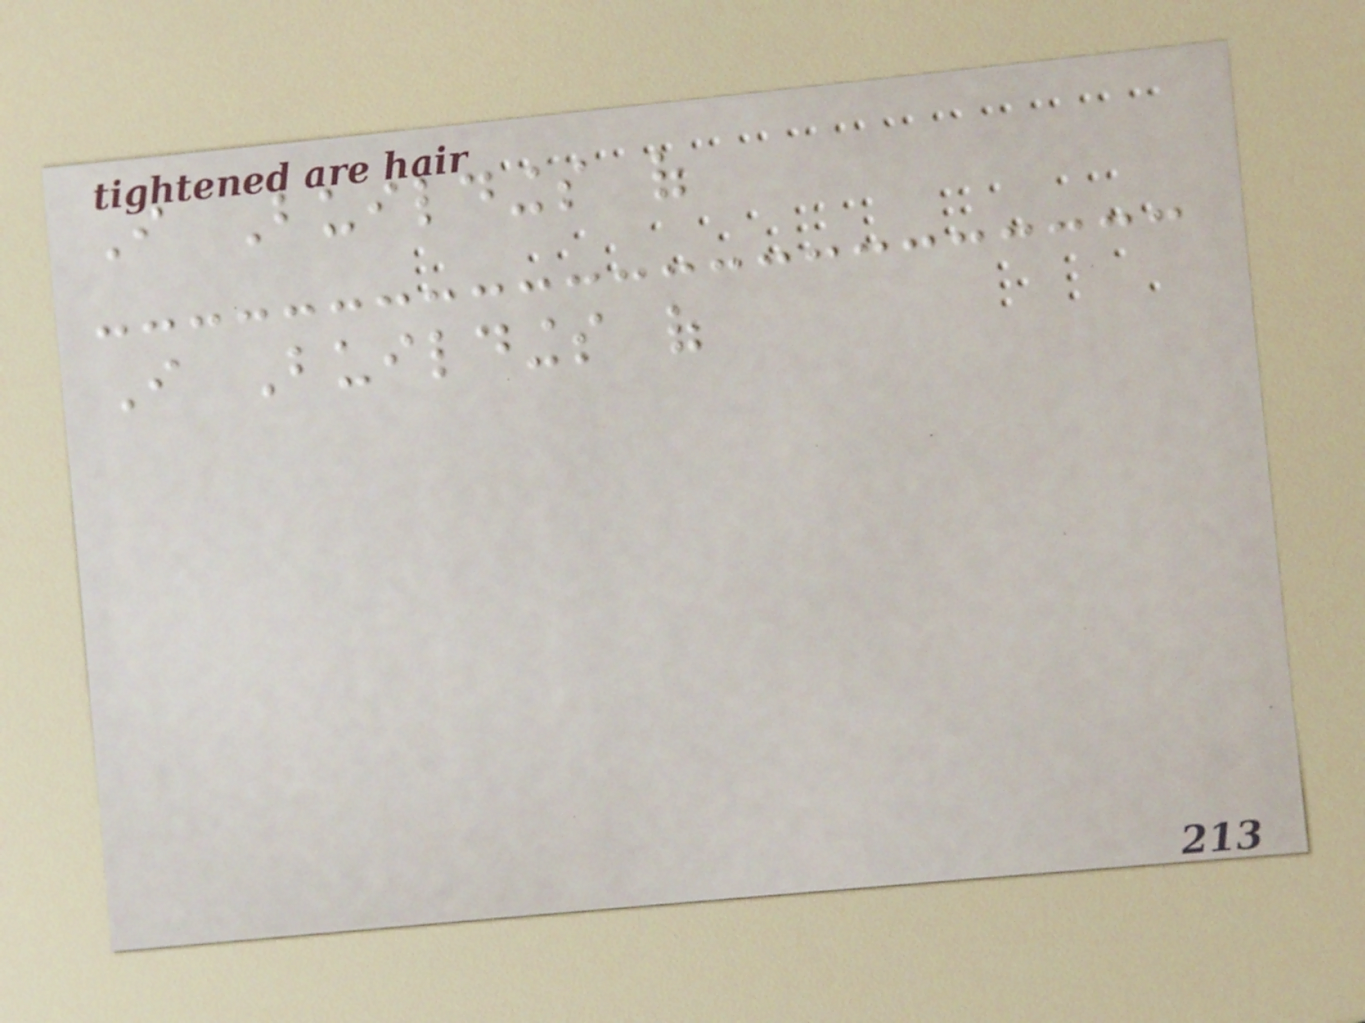I Buildings of
I Buildings of
